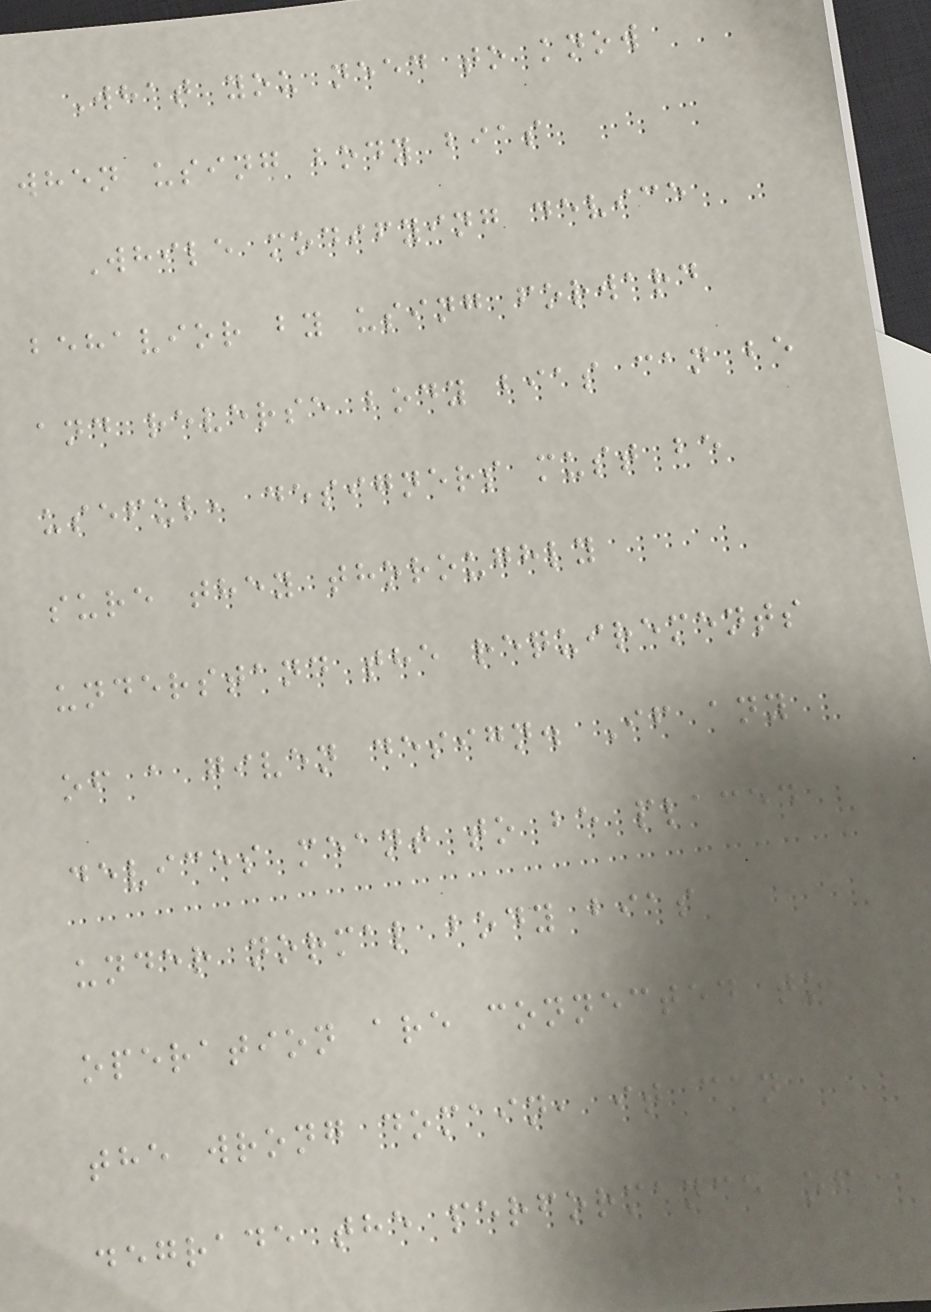What you need to know
when using body bias
While modifying device
behavior by using forward
and reverse body bias can be
useful, designers must be
sure they thoroughly
understand the requirements
of a given design. If any
devices meant to be placed
under normal body bias
operation are connected to
the wrong domain, it can
degrade the performance of
